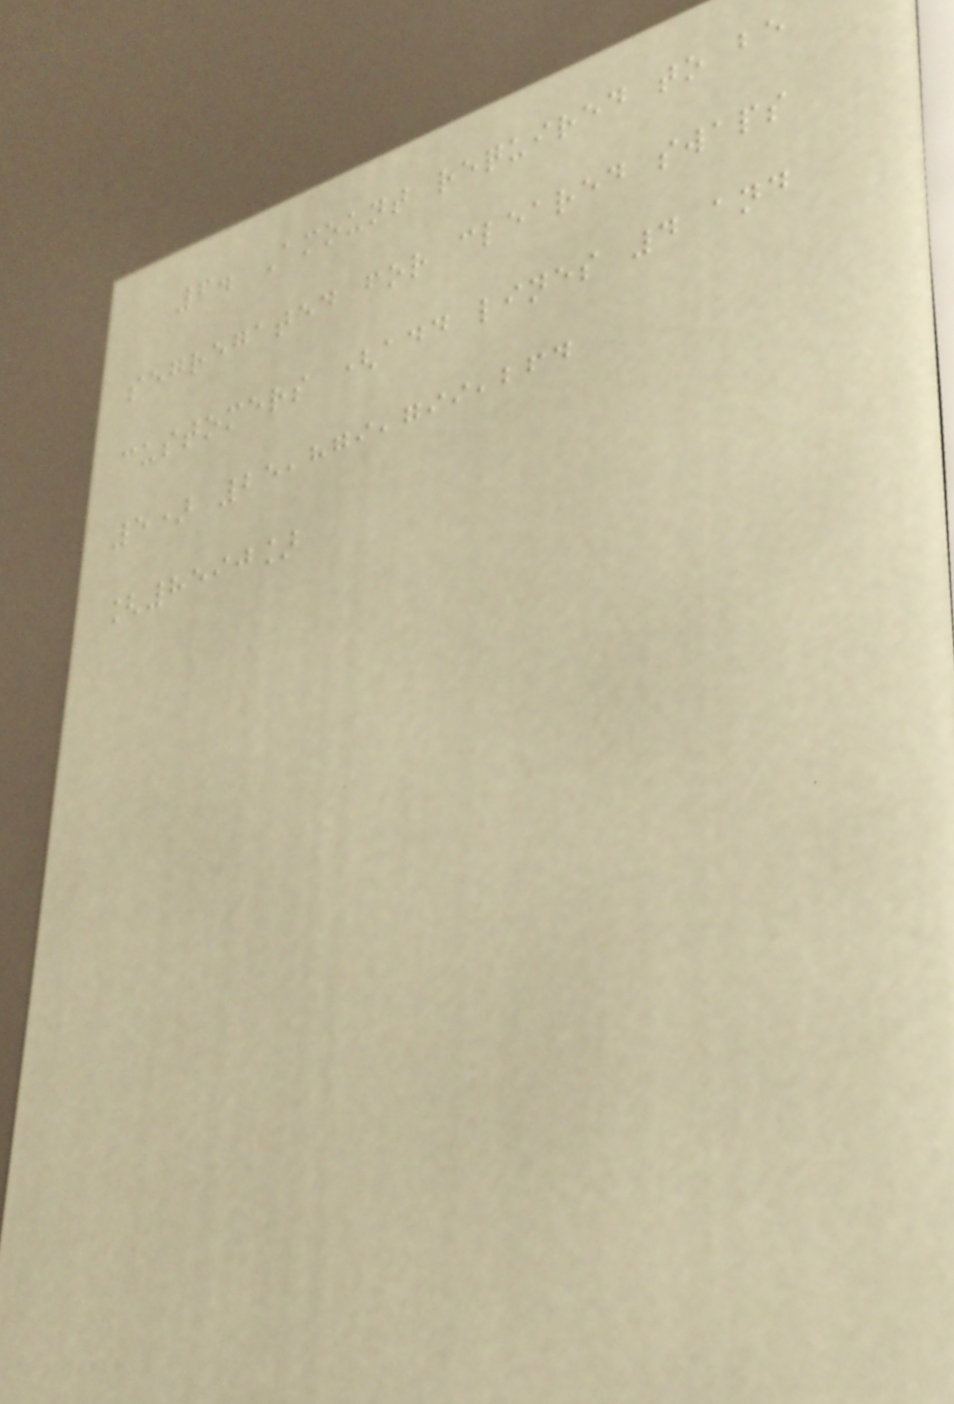6. Amount required to be
segregated for cleared swaps
customers (add lines 4 and
5) 25,879,799,264
[8590]
